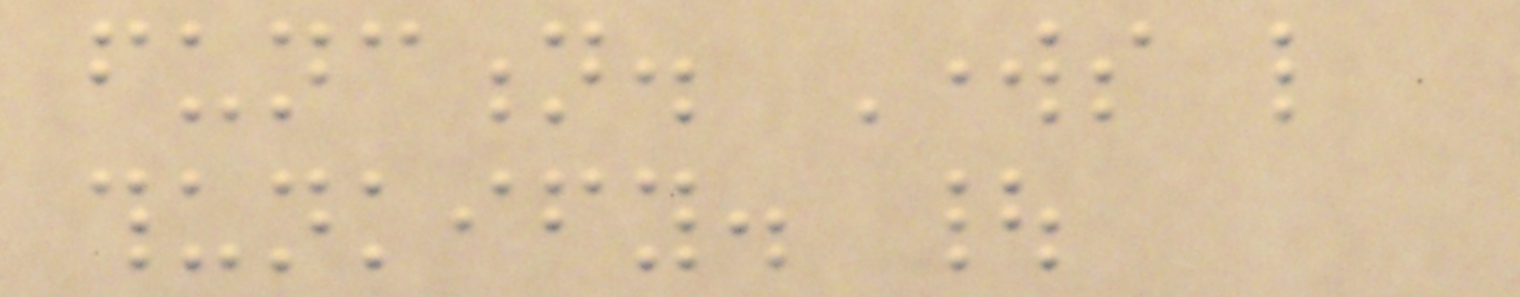function. Works like
thunkify. |
